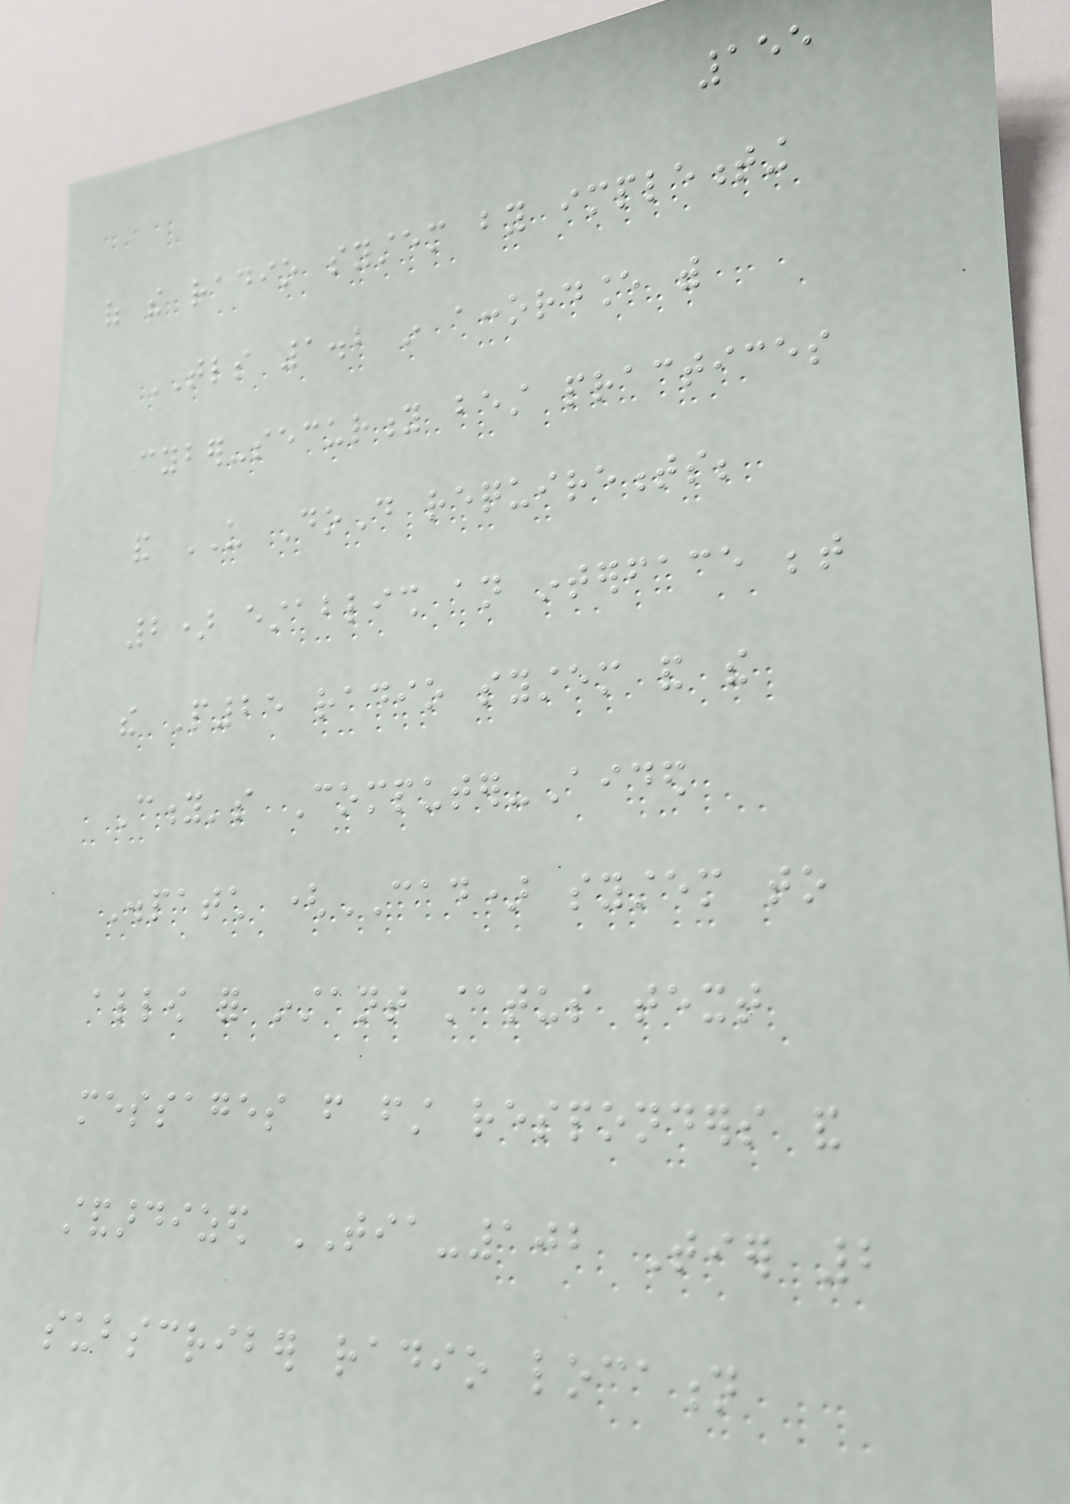155
of the radio system by implementing
TLS 1.2 in accordance with
cyber-security best practices
and US DoD requirements;
2) establish an interface between
the P25 radio system and the
City's Computer-Aided
Dispatch (CAD) system to
allow for instant status text
messages from first responders and
standardized TIA-102 Tier 2
subscriber radio location
